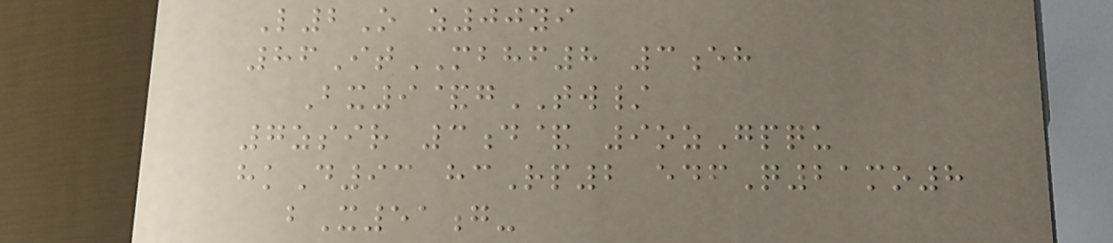L2O z00yi
86ItMBHF8 3eh
Bx9&gTW/
7zsir 3d& 9ozGpqu
hkD93 hcRp2 edfQ21mo8
bX51g-
